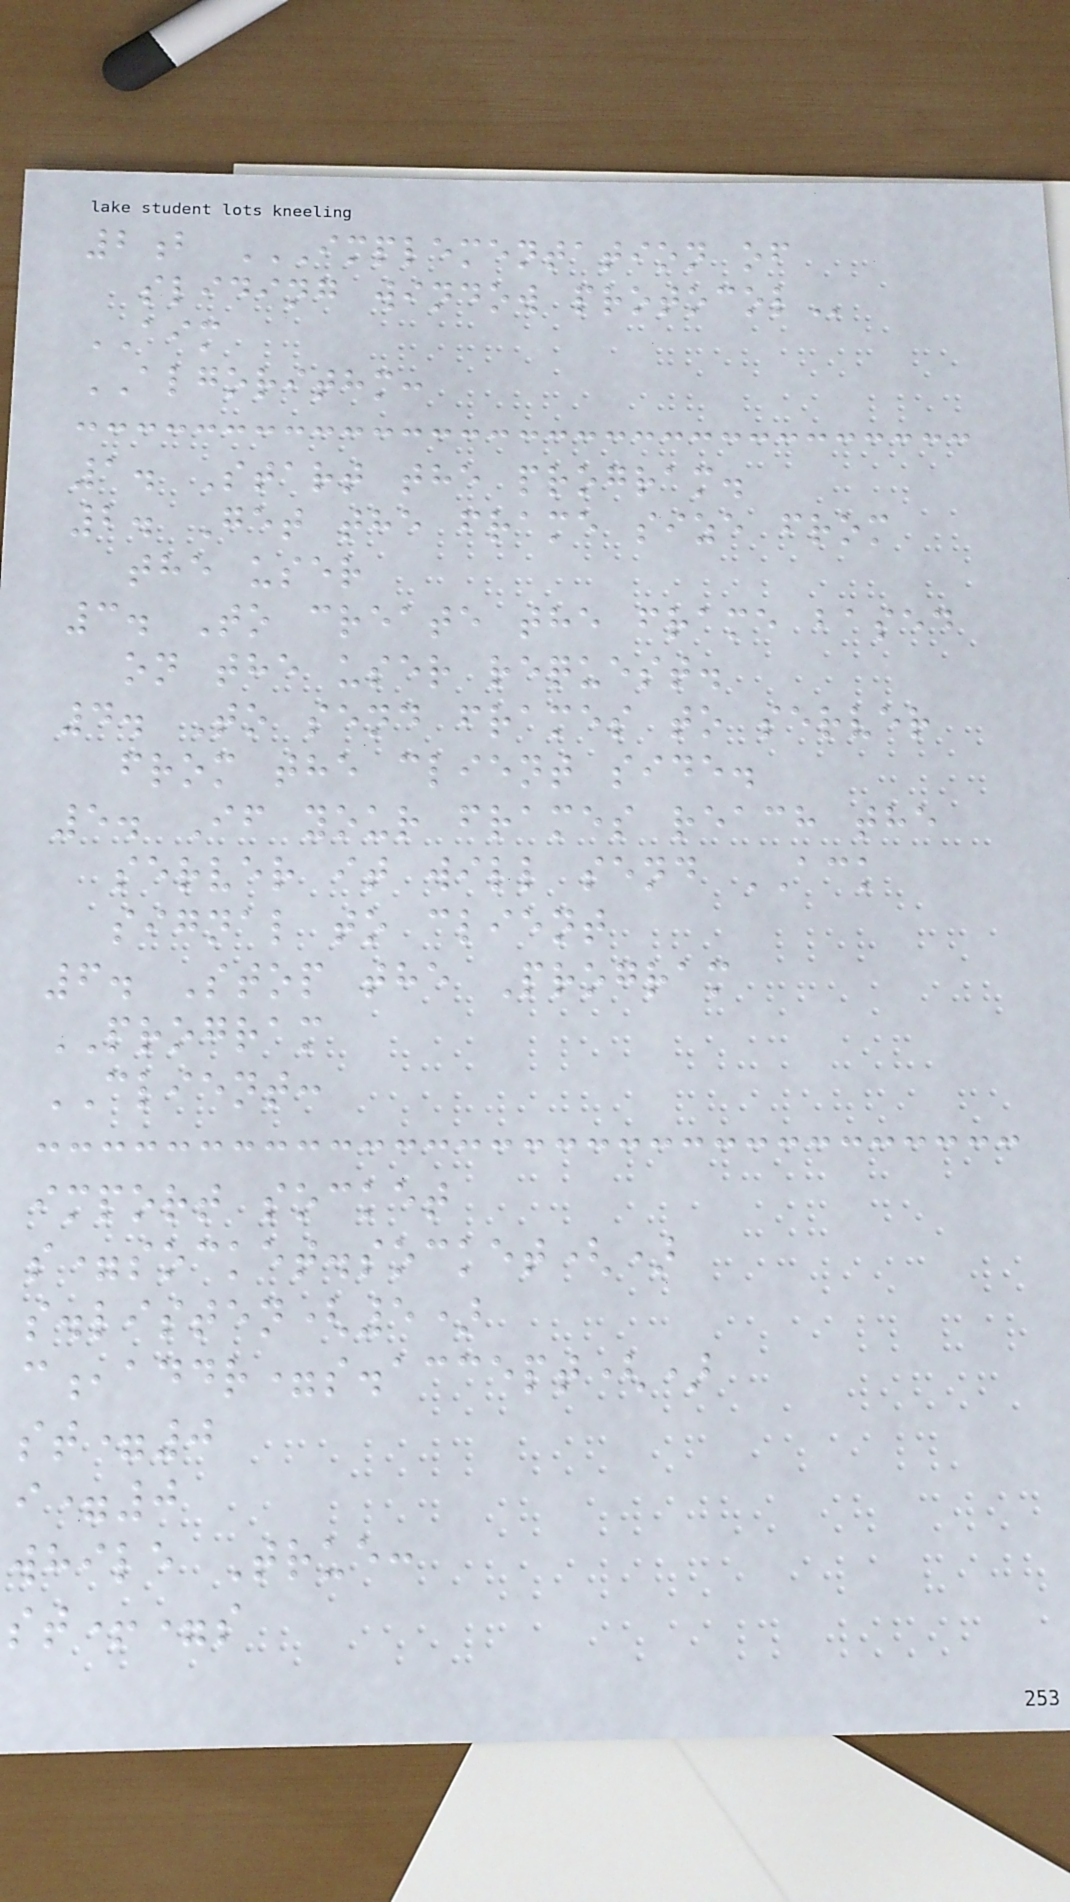2b IMPLEMENTATION OF
sliding window
AIM
ALGORITHM:
1. Start the program.
2. Get the frame size from
the user
3. To create the frame based
on the user request.
4. To send frames to server
from the client side.
5. If your frames reach the
server it will send ACK
signal to client
6. Stop the Program
PROGRAM
CLIENT:
import socket
s=socket.socket()
s.listen(5)
c,addr=s.accept()
st=0
i=0
while True:
st+=s
